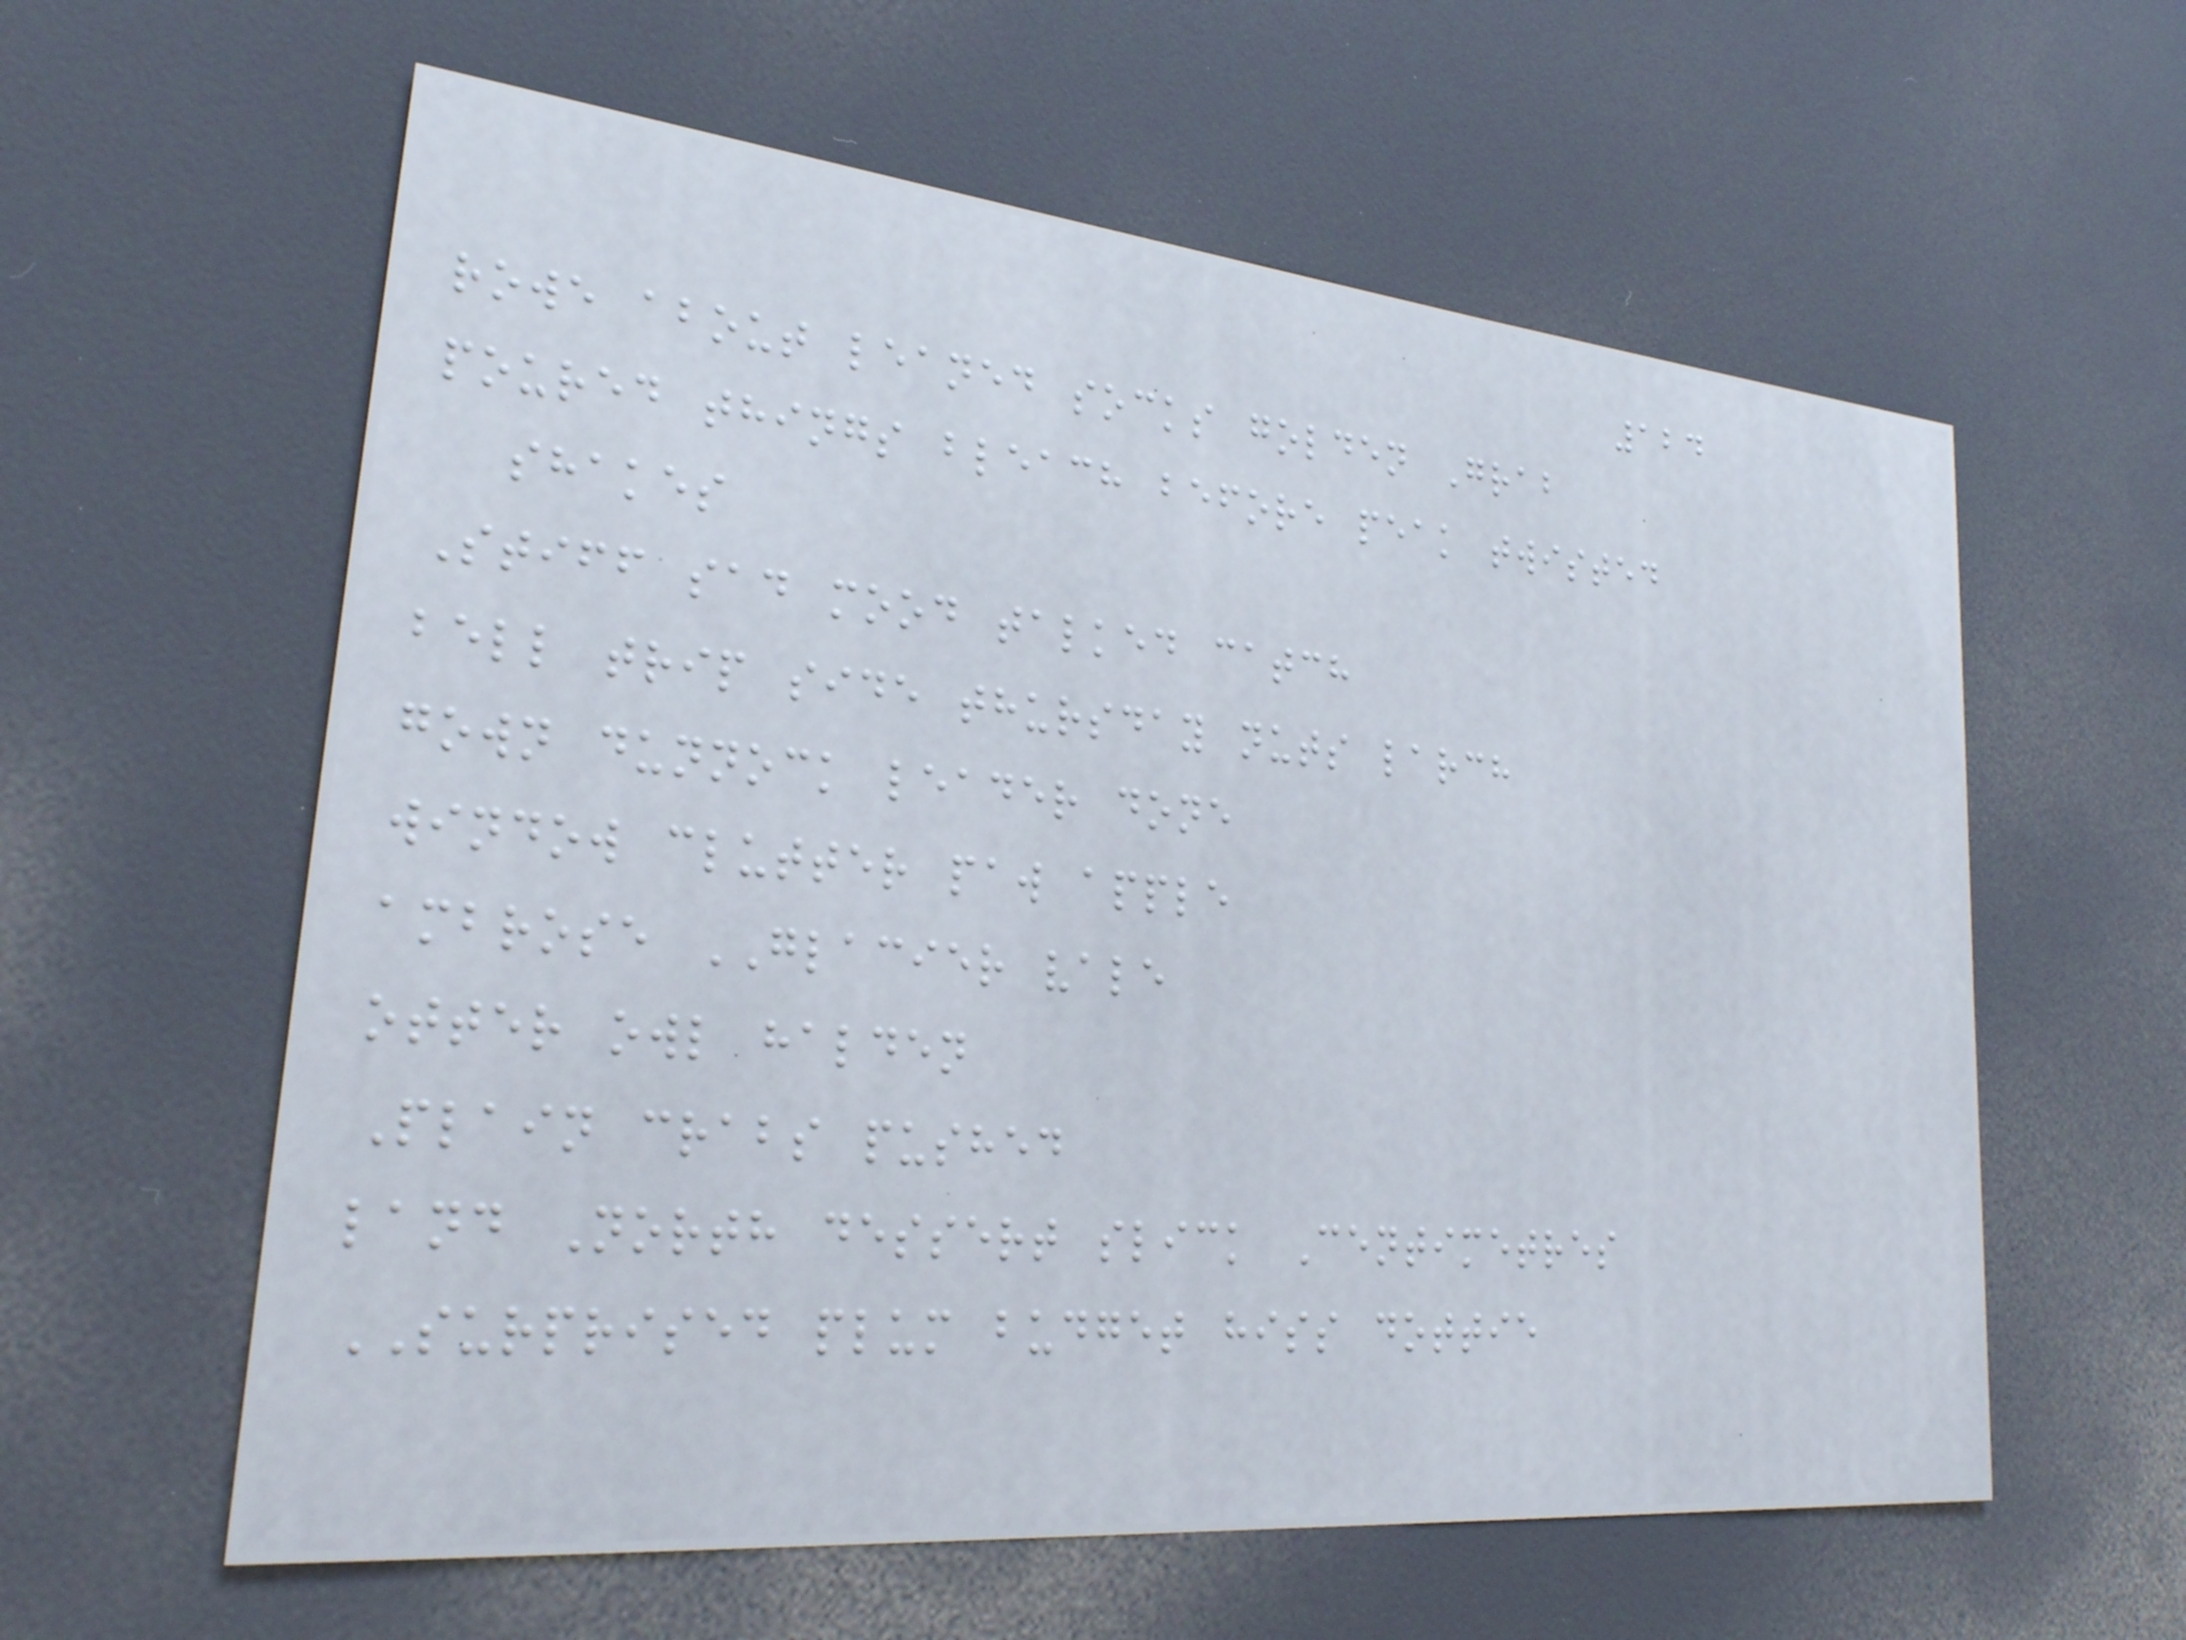124
rowe about leaned socks golden Grab
poured things bleach before peak twisted
shakes
Stiff sad mood talked catch
bell trip side thursday nuts larch
gown dunnock leader done
window clutter paw apple
ambrose GLACIER vale
otter owl halden
Plain crabs pushed
land North dessert slick Centimetres
SURPRISED plum budget hiss dottie
